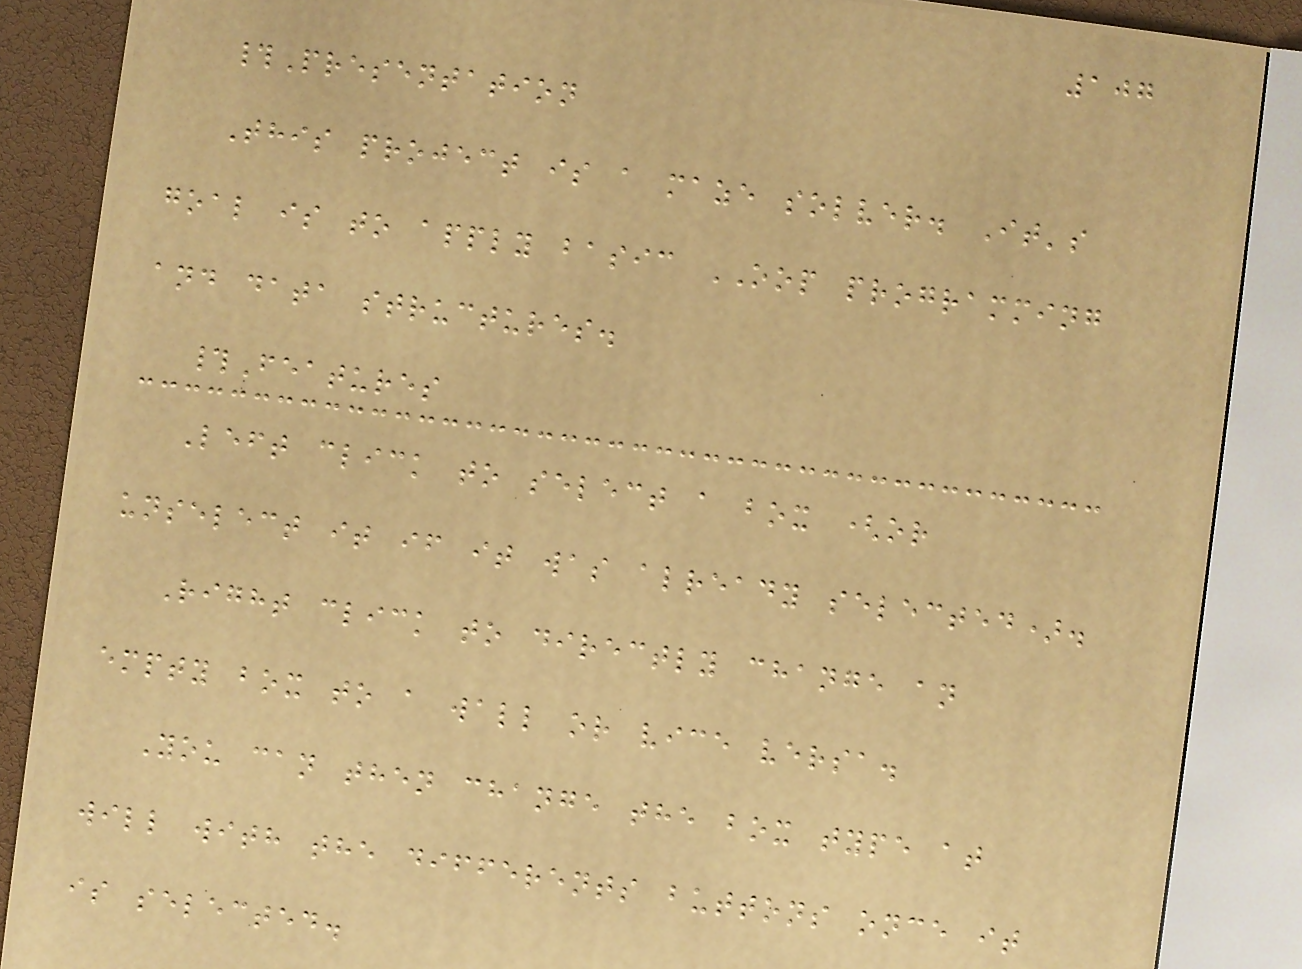107
#Presentation
This project is a maze solver. It's
goal is to apply basic OOP programming
and data structures.
#Features
Left click to select a box (or
unselect it if it was already selected).
Right click to directly change an
empty box to a wall or vice versa.
You can then change the box type at
will with the differents buttons once it
is selected.
